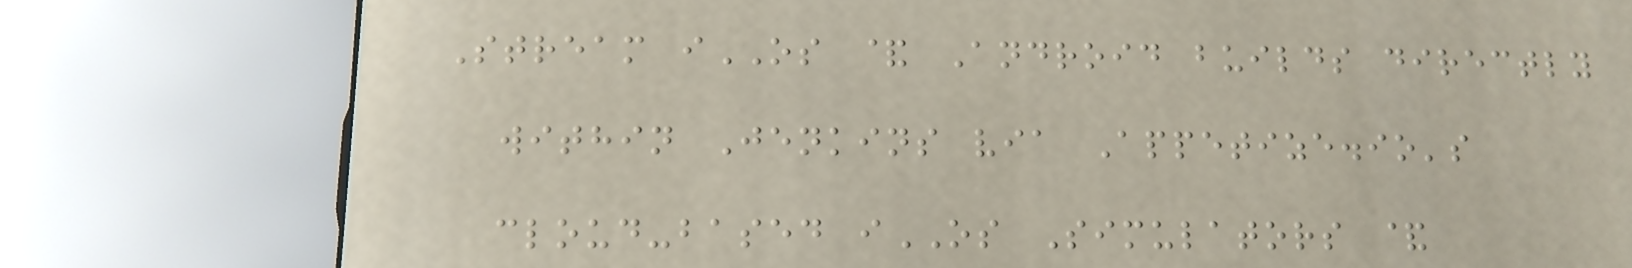Stream iOS & Android builds directly
within Jenkins via Appetize.io's
cloud-based iOS Simulators &
